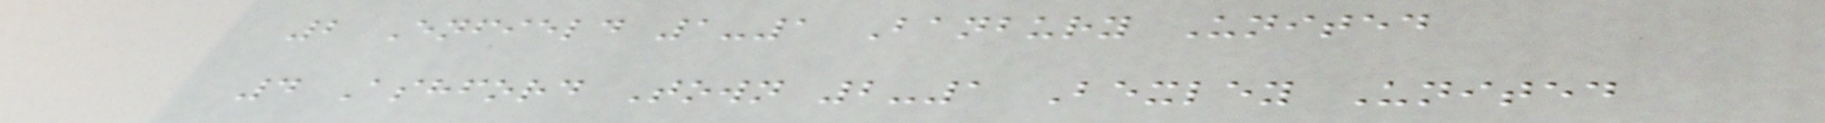2 Enfield 1-1 Banbury United
4 Ashford Town 2-1 Bexley United
